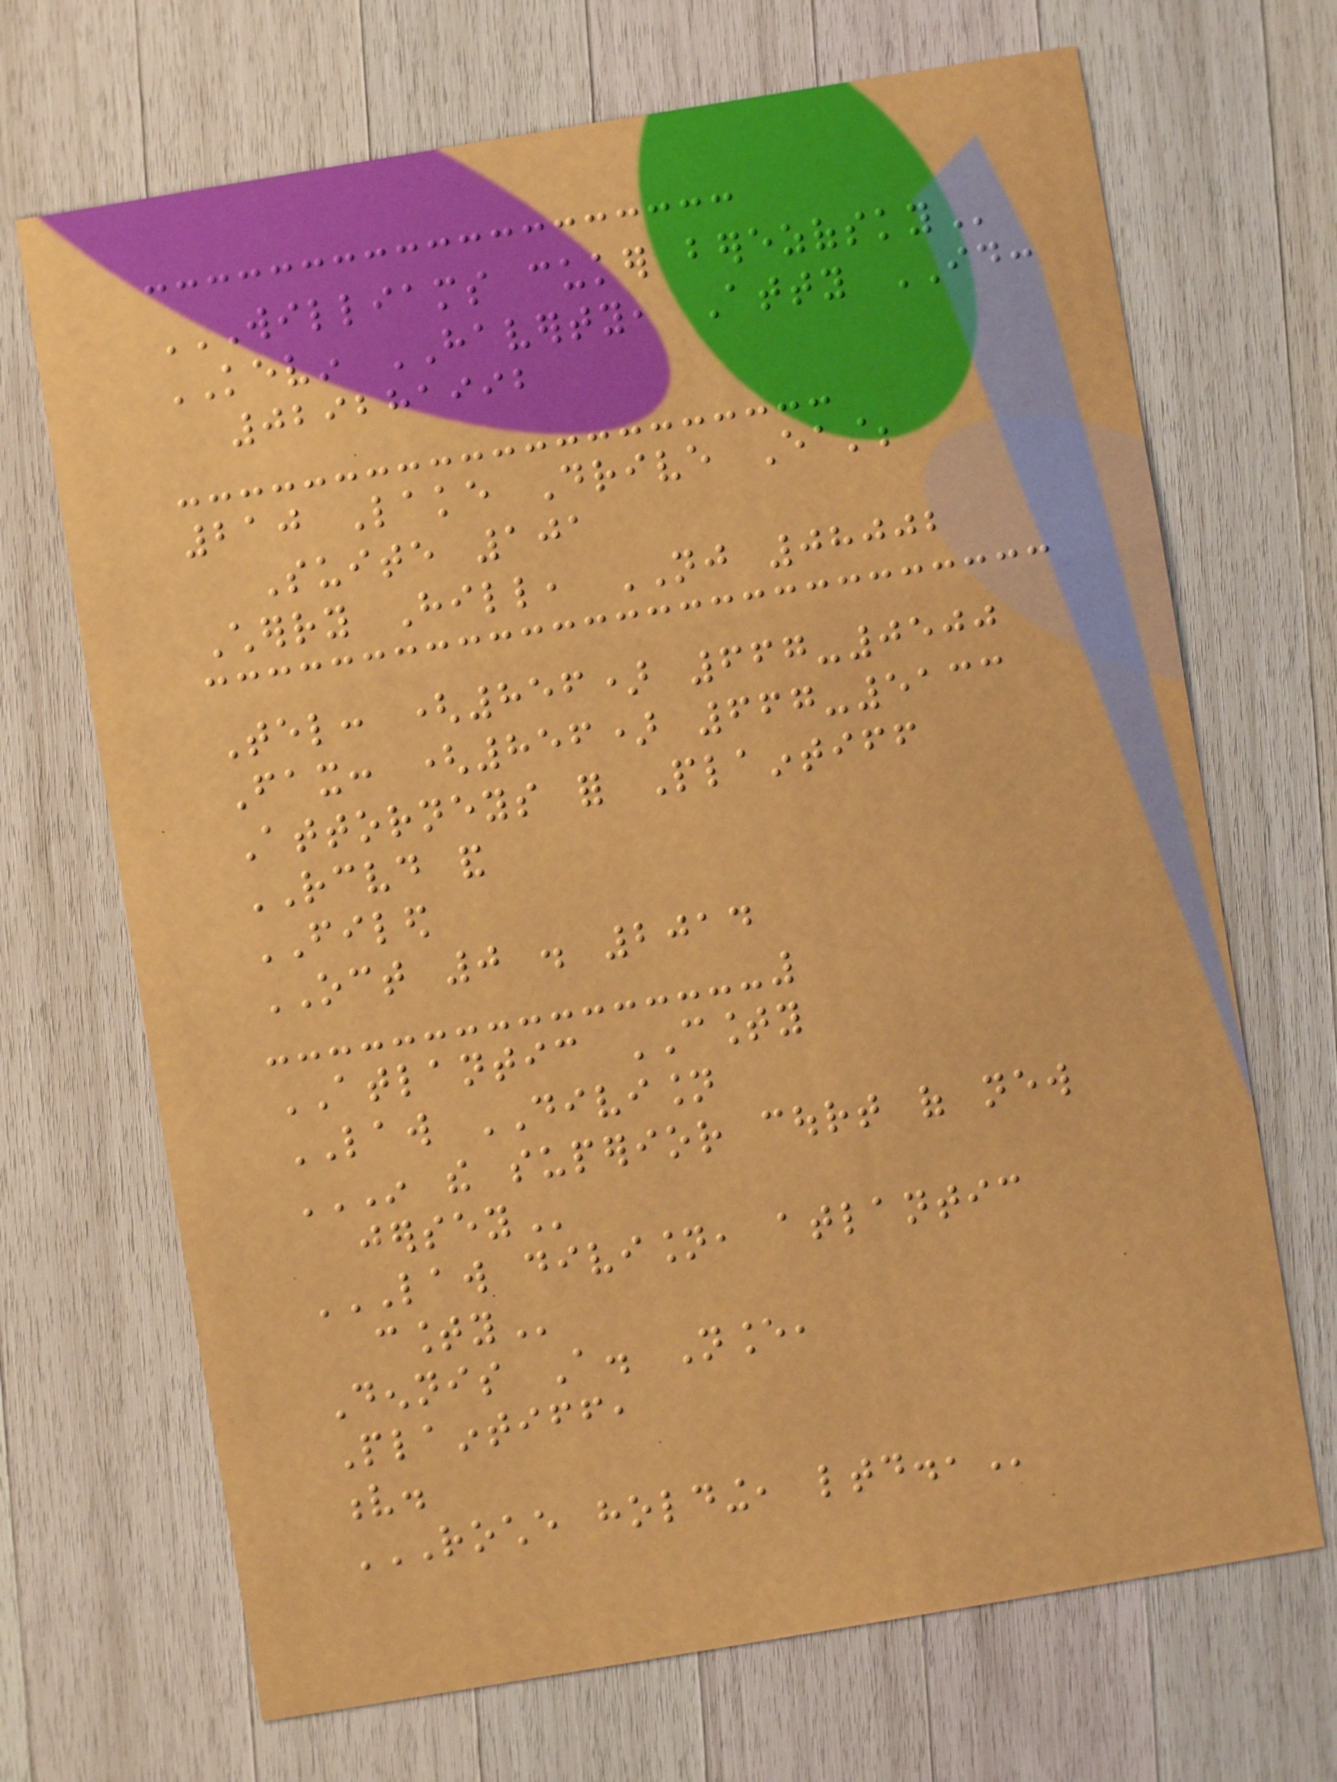WILLIAMS CUKER BEREZOFSKY
KEVIN HAVERTY, Atty ID:
029281992
210 Lake Drive East;
Suite 101
Cherry Hill, NJ 08002
Tel: (856) 667-0500
Fax: (856) 667-5133
Attorneys for Plaintiff
RECEIVED and
FILED
OCT 0 . 2014
ATLANTIC COUNTY
LAW DIVISION
IN THE SUPERIOR COURT OF NEW
JERSEY
LAW DIVISION, ATLANTIC
COUNTY
Dennis A. Nance,
Plaintiff,
v.
ROCHE HOLDING, LTD.,
